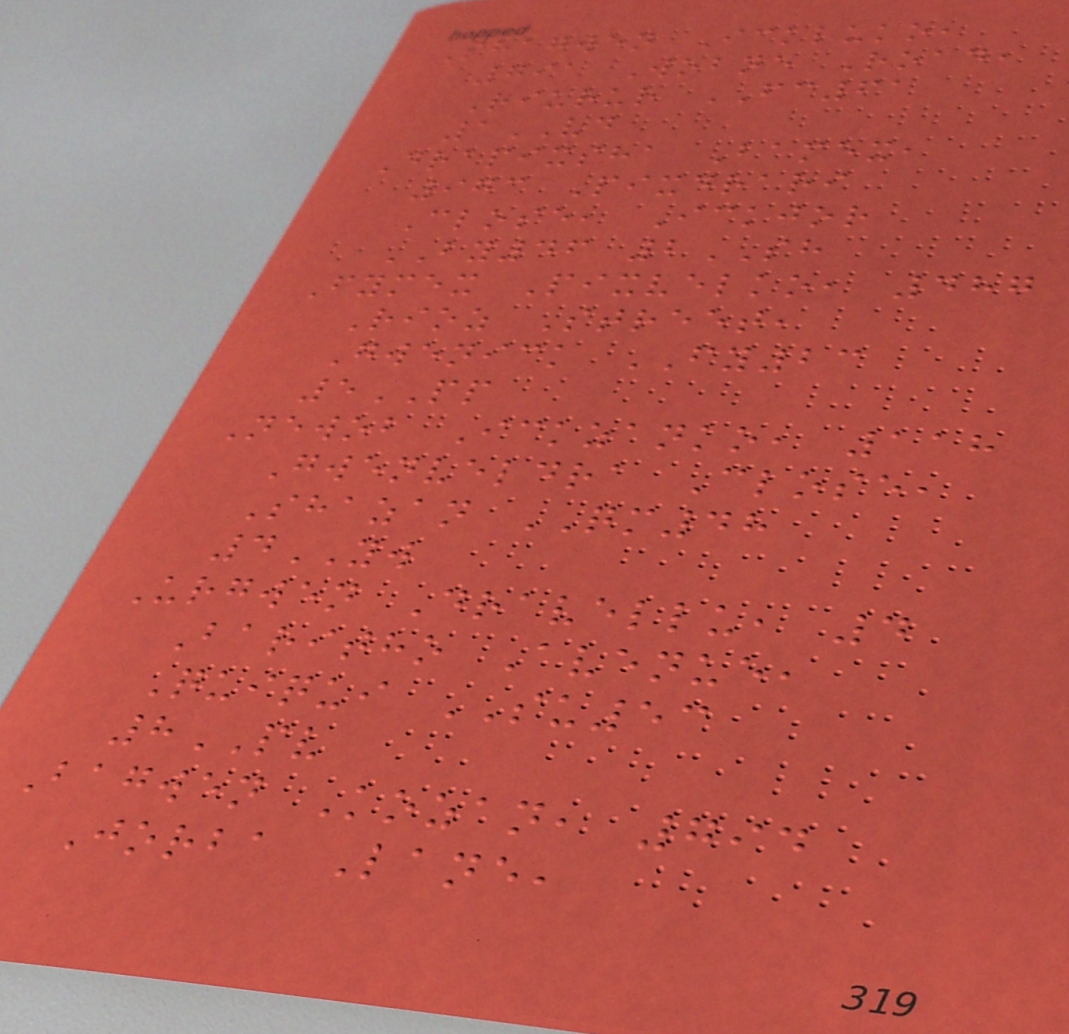Shagwen Ickluko,
791 Wobne Road,
Riurur FC61
1VD
Drapixsha Bamex,
973 Pixdrari
Close, Ickjor
BY46 2SH
Fymex Pixvelko, 487
Rioz Street,
Gwenick FY23
5PP
Newob Ickzanko, 118
Gwenveldra Close,
Shazan QM48
4YW
Urgwen Dravellu, 4
Baritho Avenue,
Quiqui SU53
8PV
Bagwen Kozan, 794
Jorba Lane,
